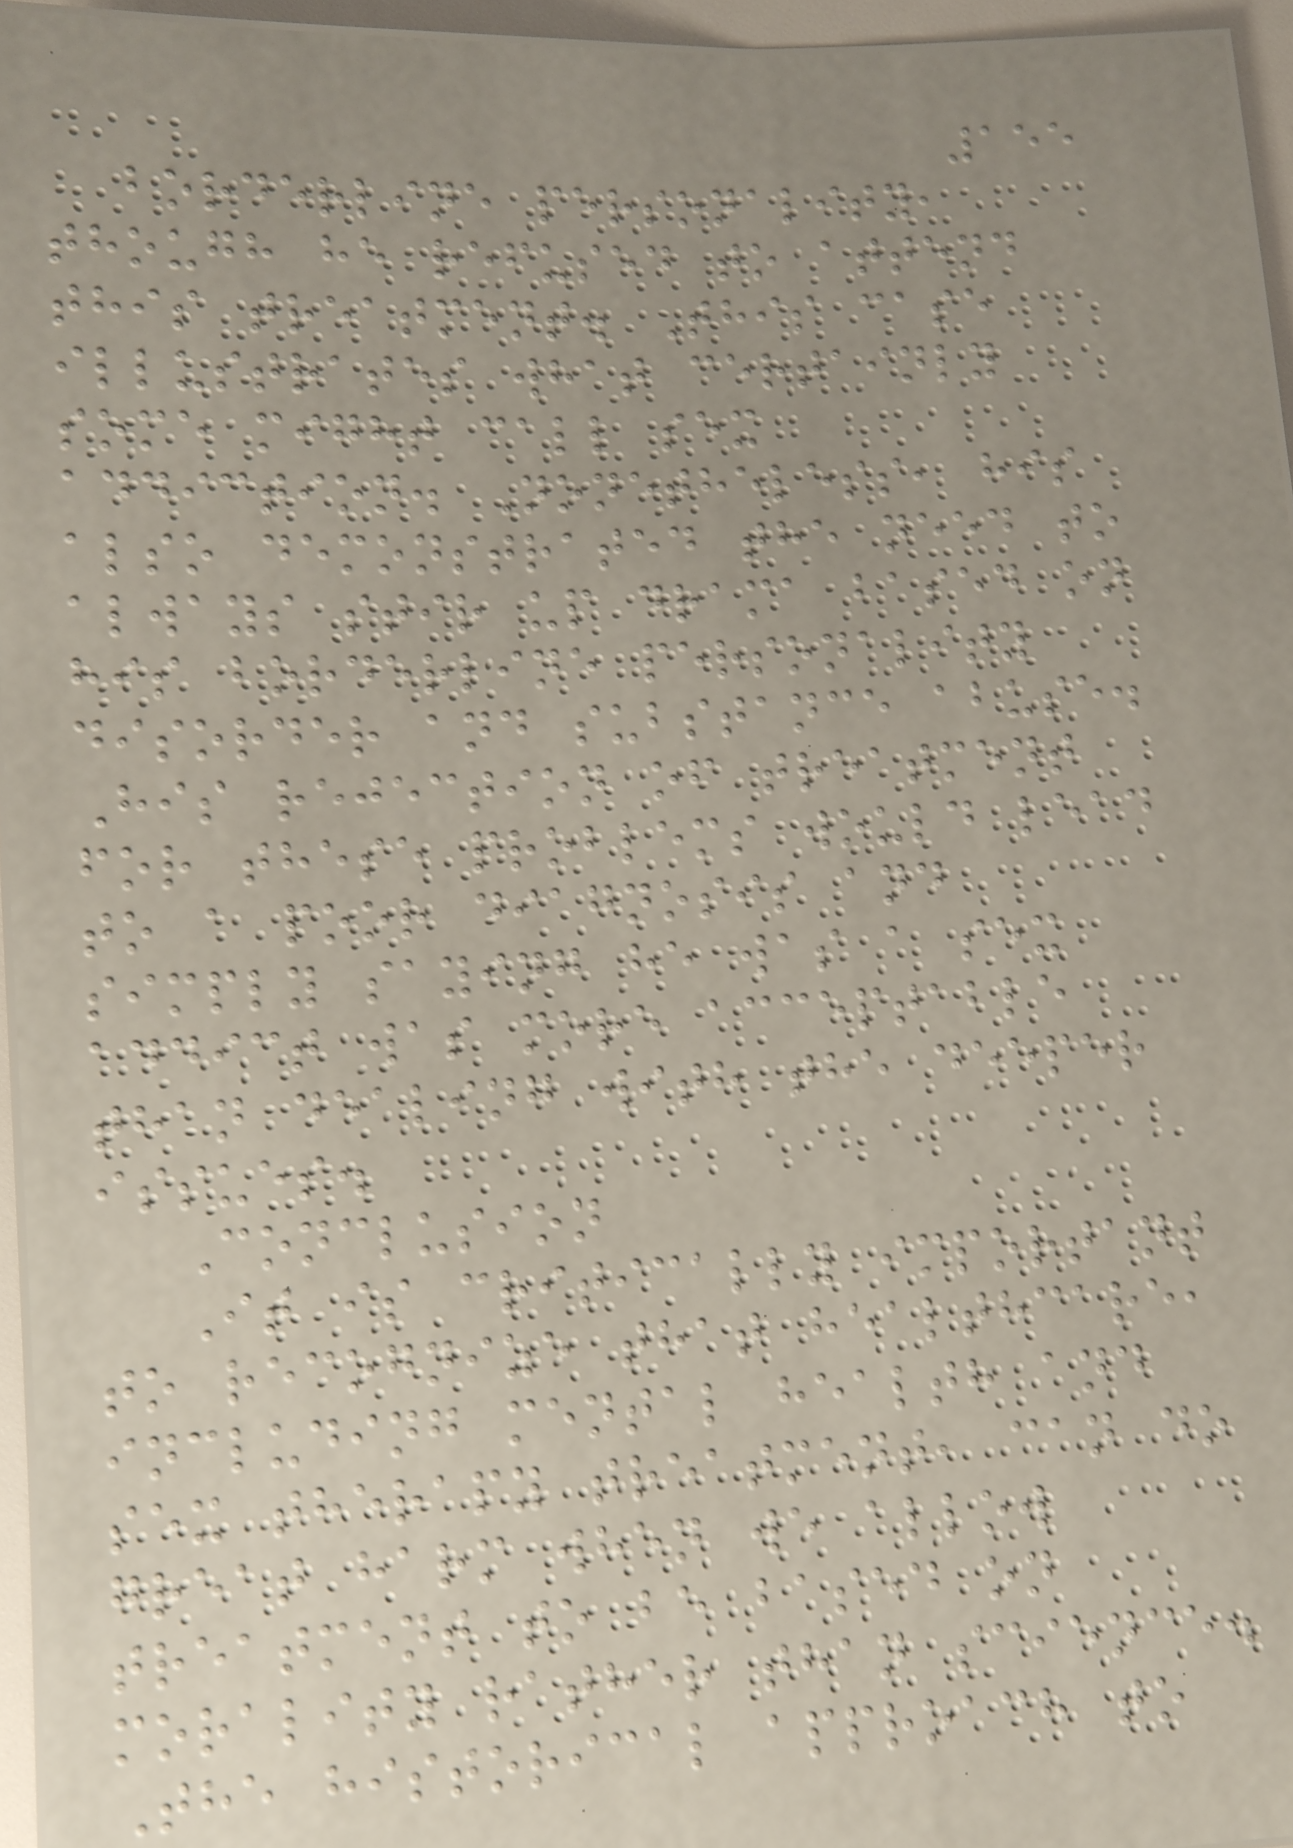155
borderline personality,
though he refused to attend
this treatment. This case
illustrates what certainly
some might call sex
addiction. Nonetheless, his
also demonstrated the need to
always stir up drama based on
his borderline personality
disorder and substance abuse.
His rejection of treatment
for these problems would lead
to a poor diagnosis and
simply saying he was a sex
addict was more acceptable
than dealing with the deeper
issues.
Conclusion
It is critically important
to recognize that healthcare,
including mental health and
sex therapy treatment, can do
great harm when we allow
treatment to be based on
morality rather than science.
The historical approach to
